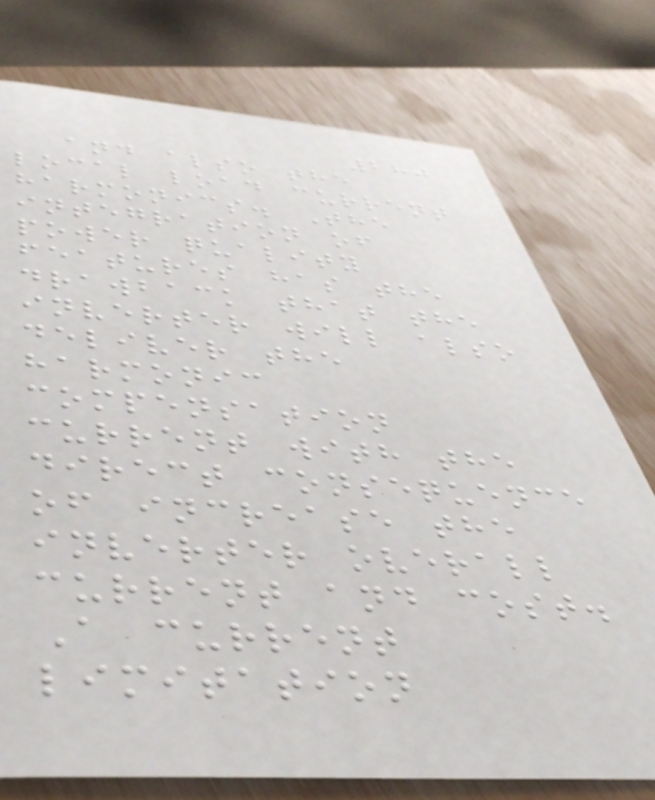280
and also the
local load current
harmonics. The
integration of
power quality
features has the
drawback that the
inverter will also
deliver the
harmonic
compensation
current with the
direct consequence
of increase the
inverter overall
current and cost.
A current
limitation
